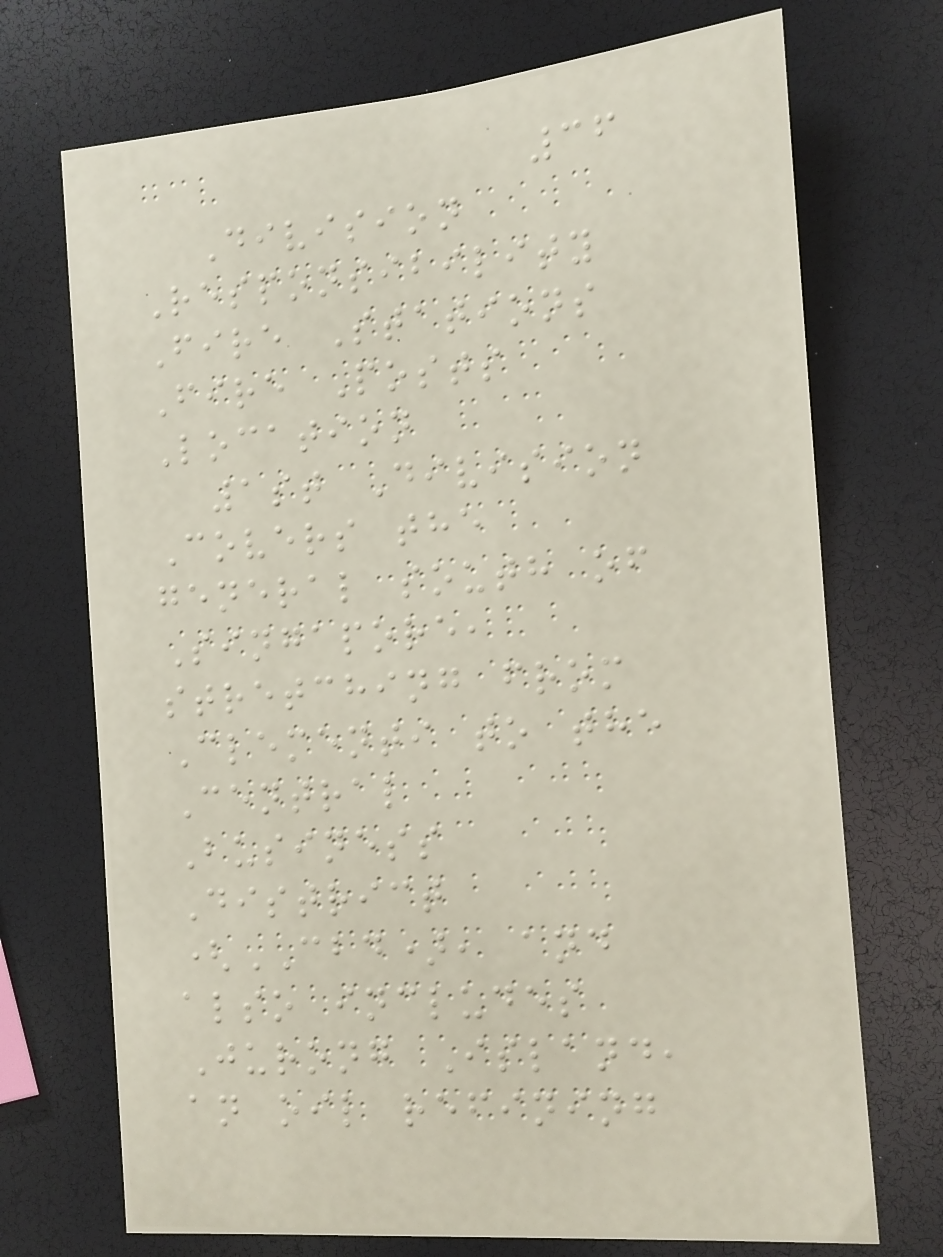36
Division
Responsibility
Fire Stations
Fire Posts
Location
1st Division
Covers the
general south of
Singapore,
stretching from
Clementi to the
Central
Business
District
(CBD), and
also includes
Jurong Island,
an oil refining
